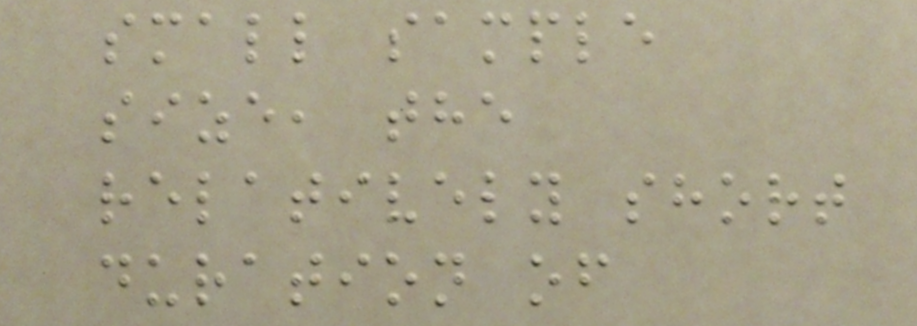small sample
size, the
relatively short
duration of
